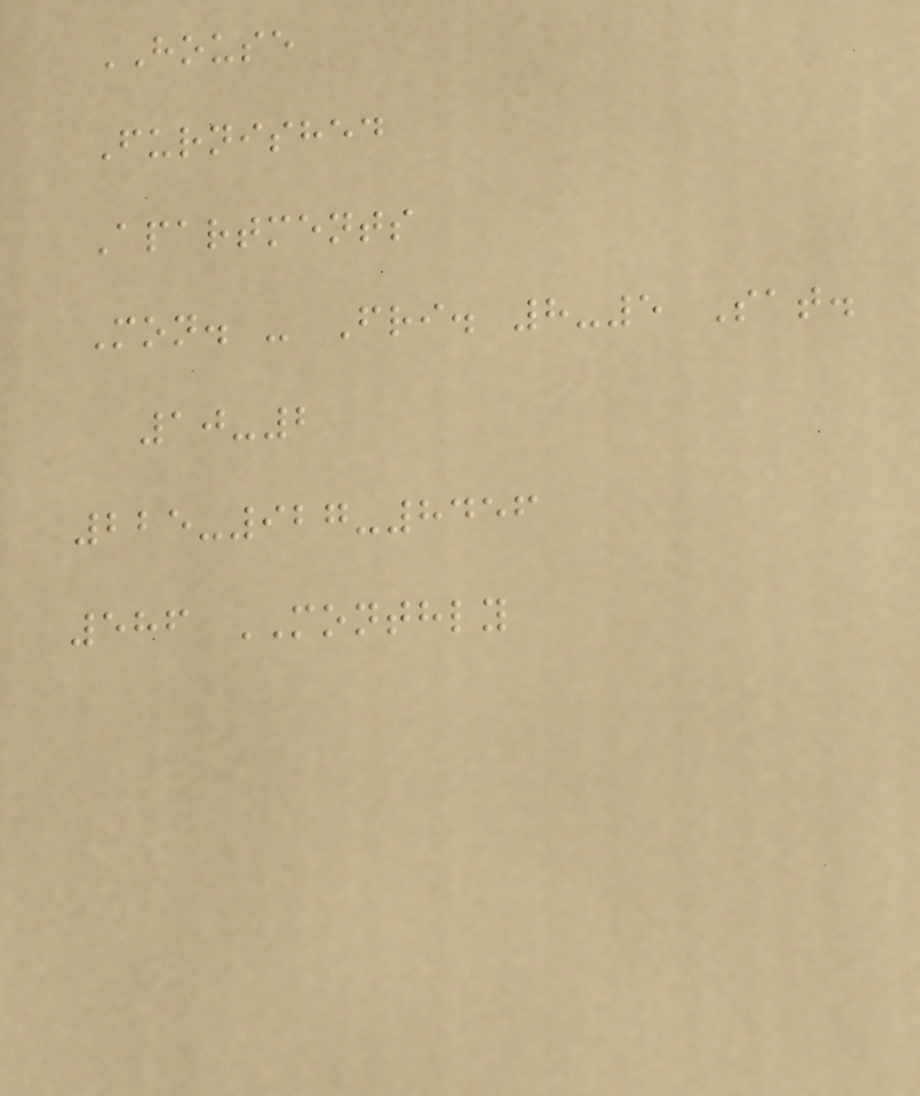HOUSE
Furnished
Apartments
Mon. - Fri. 8-5 Sat.
10-2
225-927-8456
586 MONTHLY
